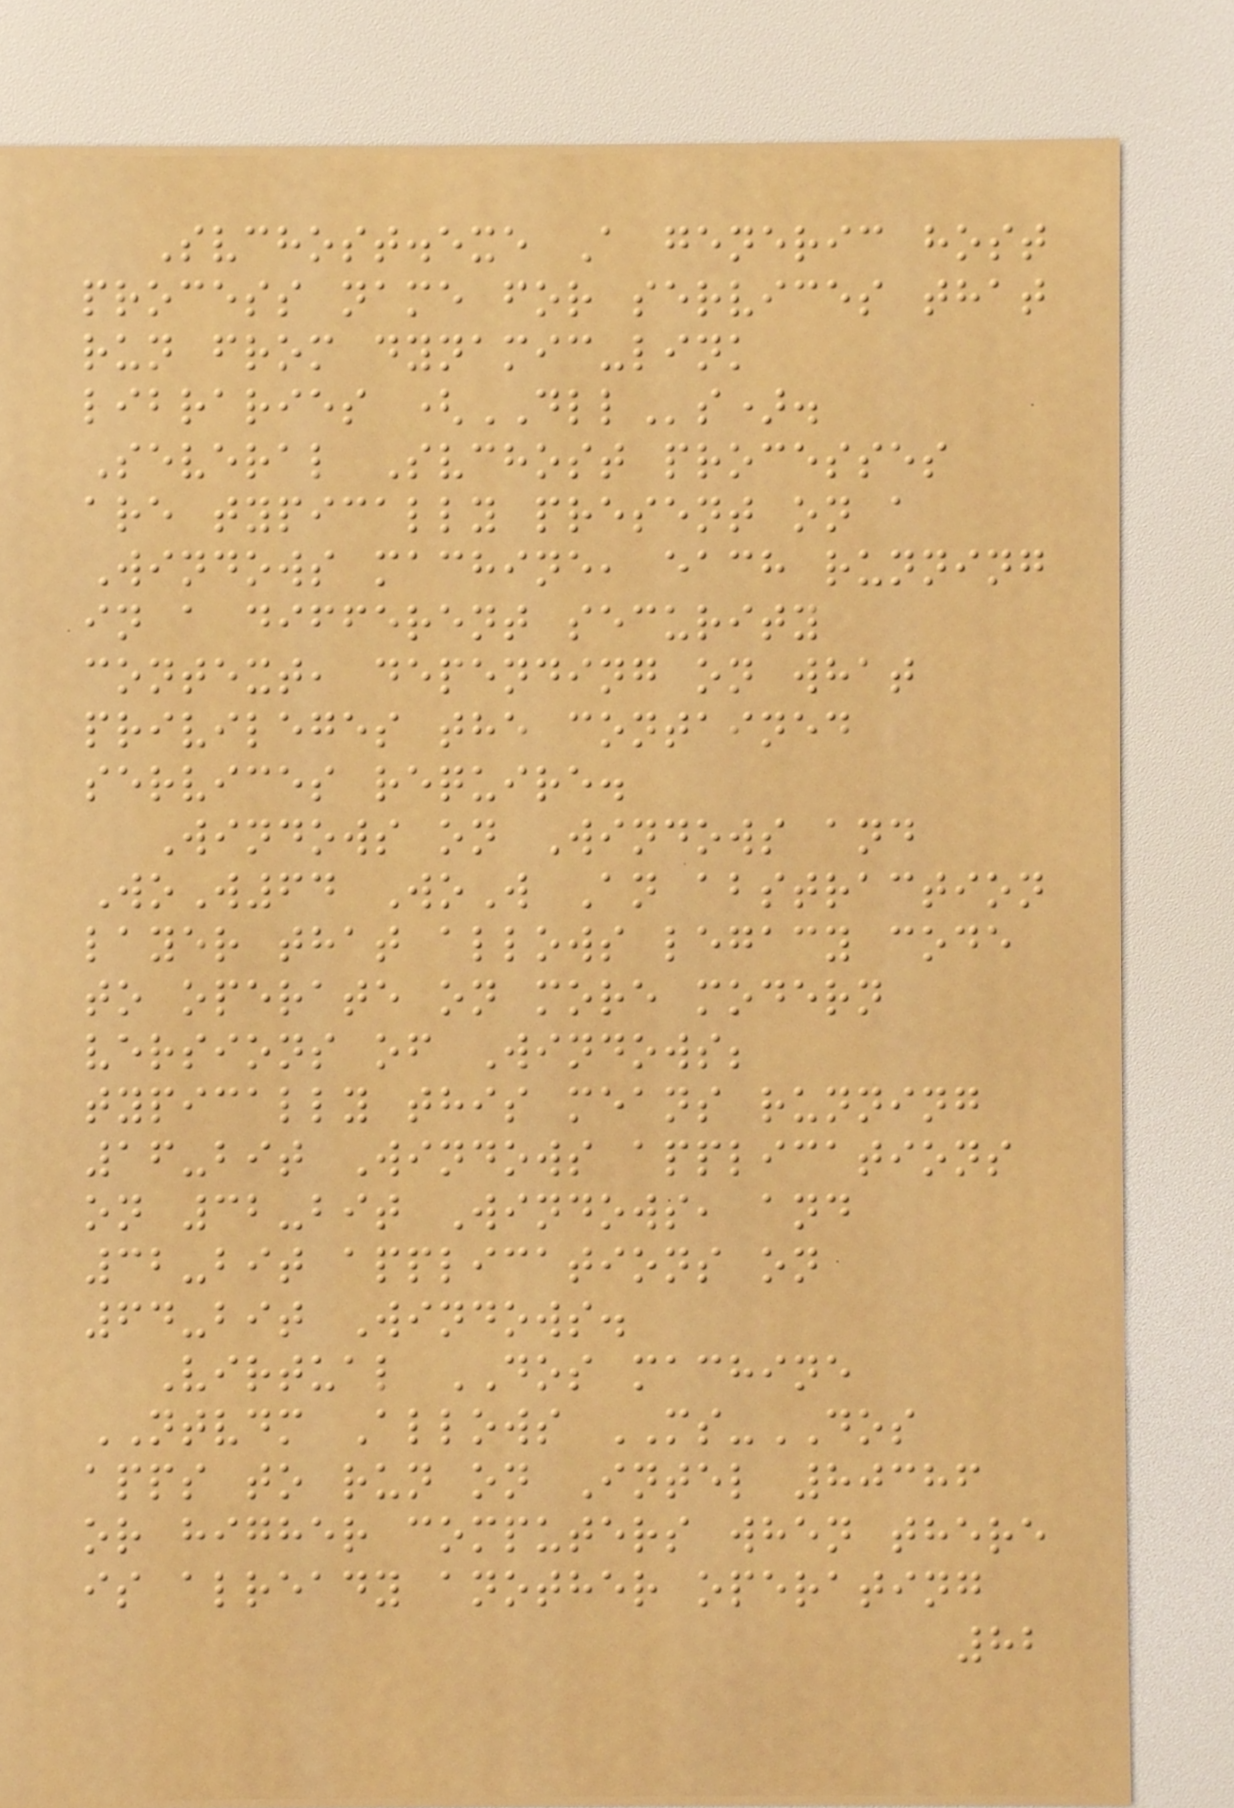Svchost.exe A generic host
process name for services that
run from dynamic-link
libraries (DLLs).
Several Svchost processes
are typically present on a
Windows machine, each running
in a different security
context, depending on what
privileges the contained
services require.
Windows on Windows and
WoW64 WoW An abstraction
layer that allows legacy code
to operate on more modern
versions of Windows;
typically this means running
16-bit Windows applications
on 32-bit Windows, and
32-bit applications on
64-bit Windows.
Virtual DOS machine
NTVDM Allows MS-DOS
apps to run on Intel 80386
or higher computers when there
is already another operating
82
